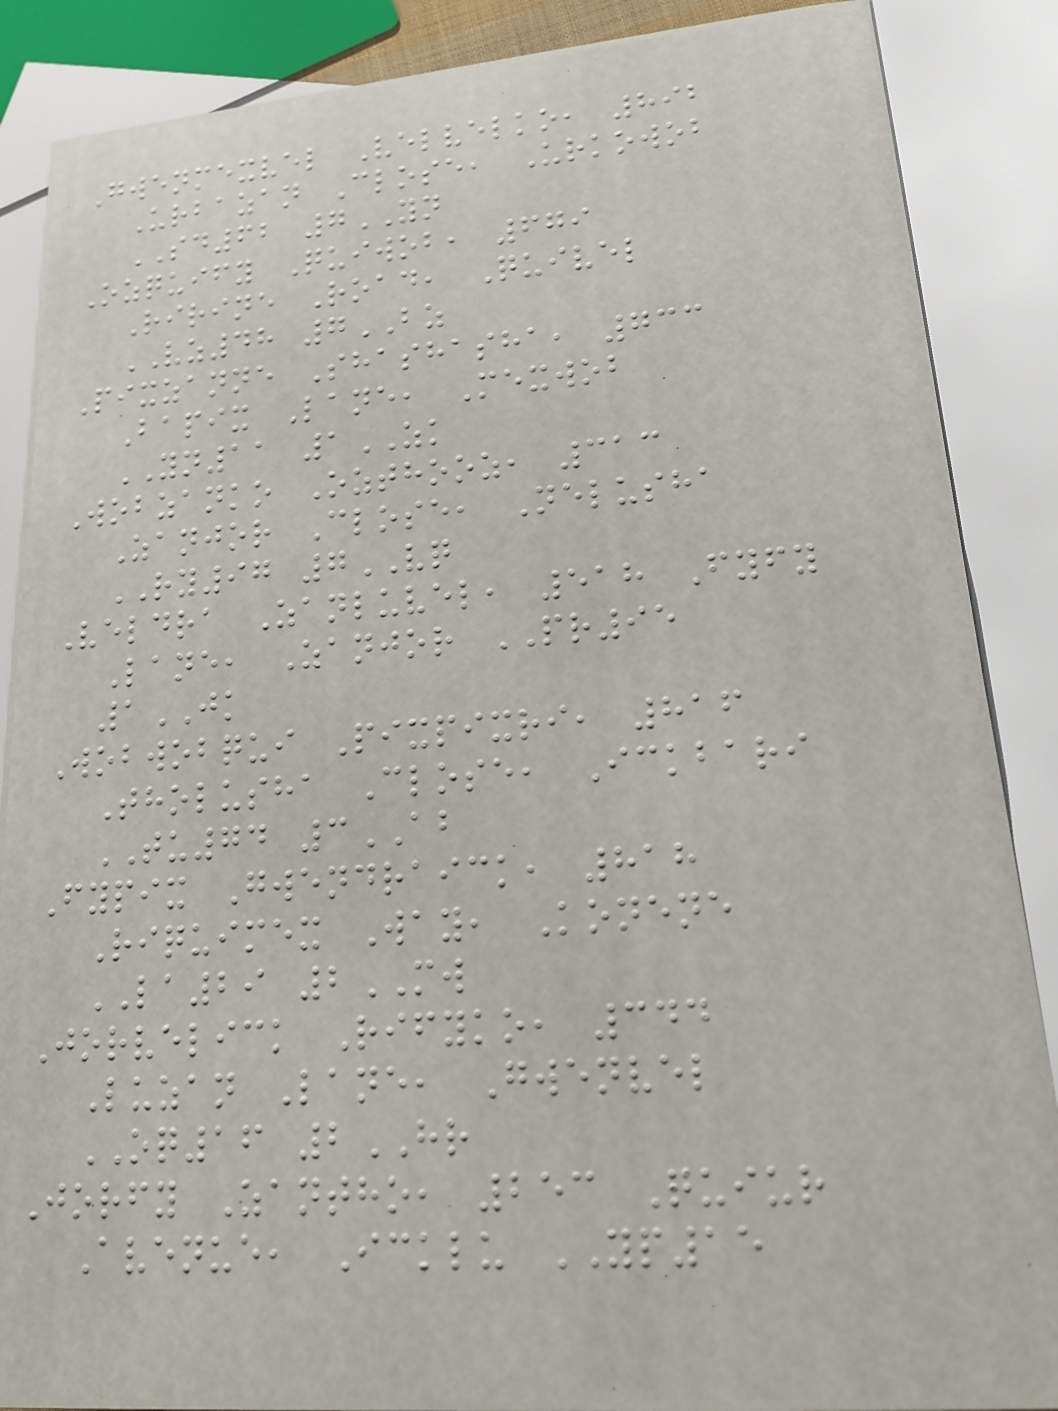Gwenmexvel Velvelko, 892
Urbazan Close, Urkowob
SD62 7YN
Ozquify Quiwob, 679
Ririne Road, Quivel
VZ48 7BZ
Pixzanne Shashasha, 733
Bapix Lane, Mexwob
YN11 1ZK
Wobzanko Ozthooz, 313
Zanjor Close, Nelusha
RY97 7VQ
Veldra Zanluvel, 518 Fyfy
Lane, Zanjor PR95
1JK
Wobwobqui Pixpixri, 816
Tholusha Close, Ickbari
TU74 3AB
Fypix Gwendraick, 818
Riquimex Way, Konene
LA29 2MW
Jorvelick Rifyko, 344
Luzan Lane, Gwenvel
OQ16 2HR
Jorfy Zantho, 253 Quiur
Avenue, Icklu YP15
